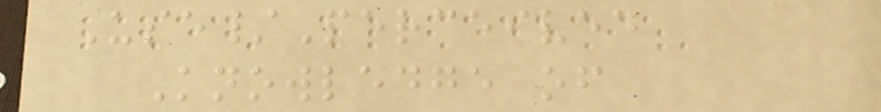Use/Perceived
Knowledge of
